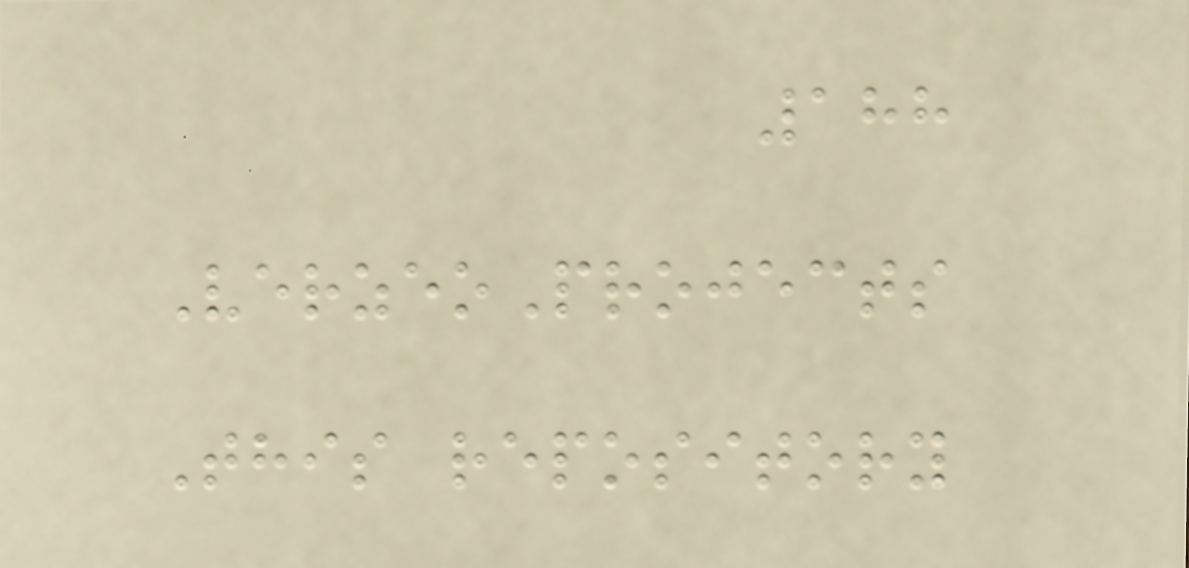188
VerzeoProjects
This repository
